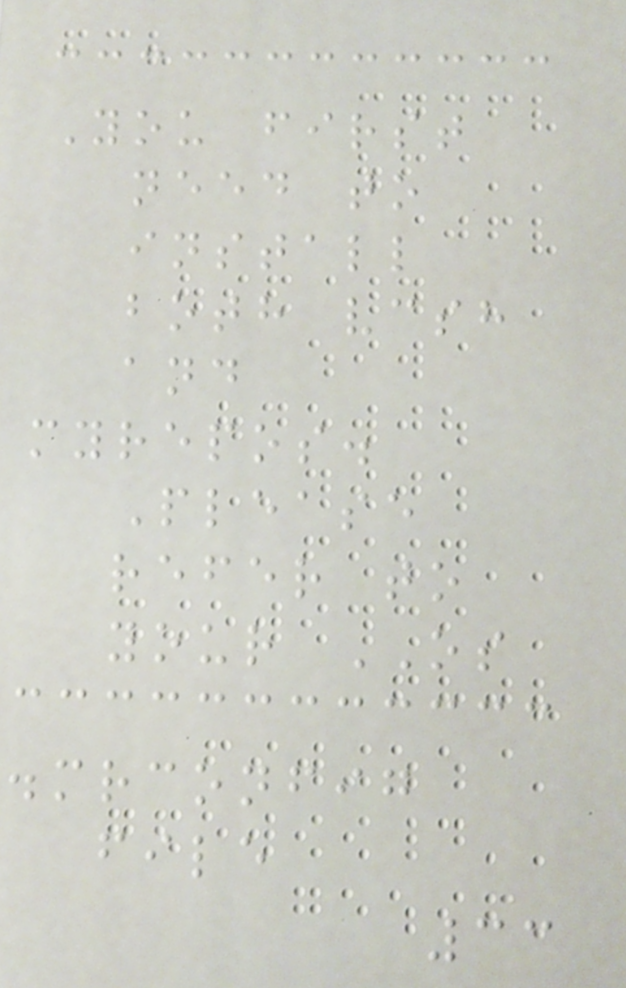You first
need to
install
both vcsh
and
myrepos.
Please
refer to
your OS
.mrconfig
file
33
